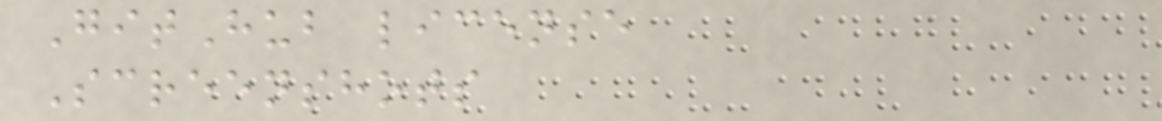GitHub license
Screenshots
